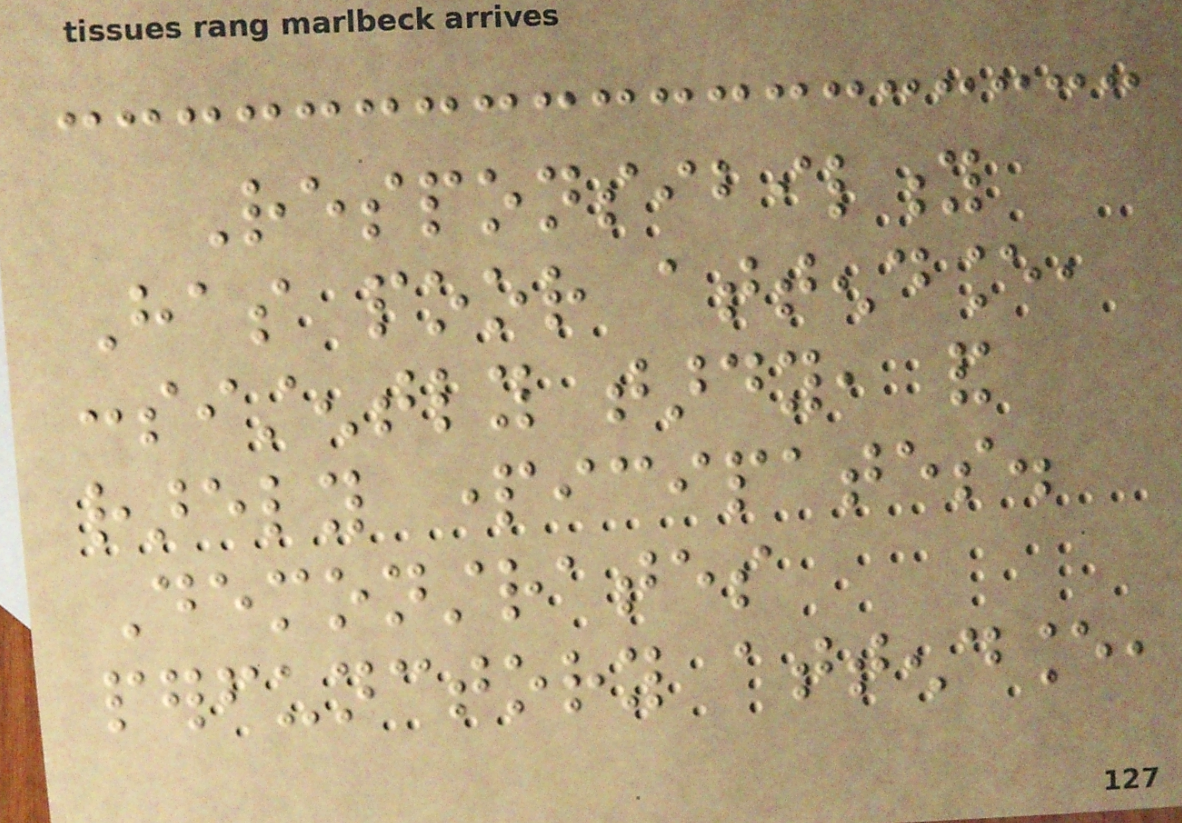Responsibility
Has poor attendance,
consistently tardy, and
rarely participates.
Demonstrates
perfunctory attendance,
